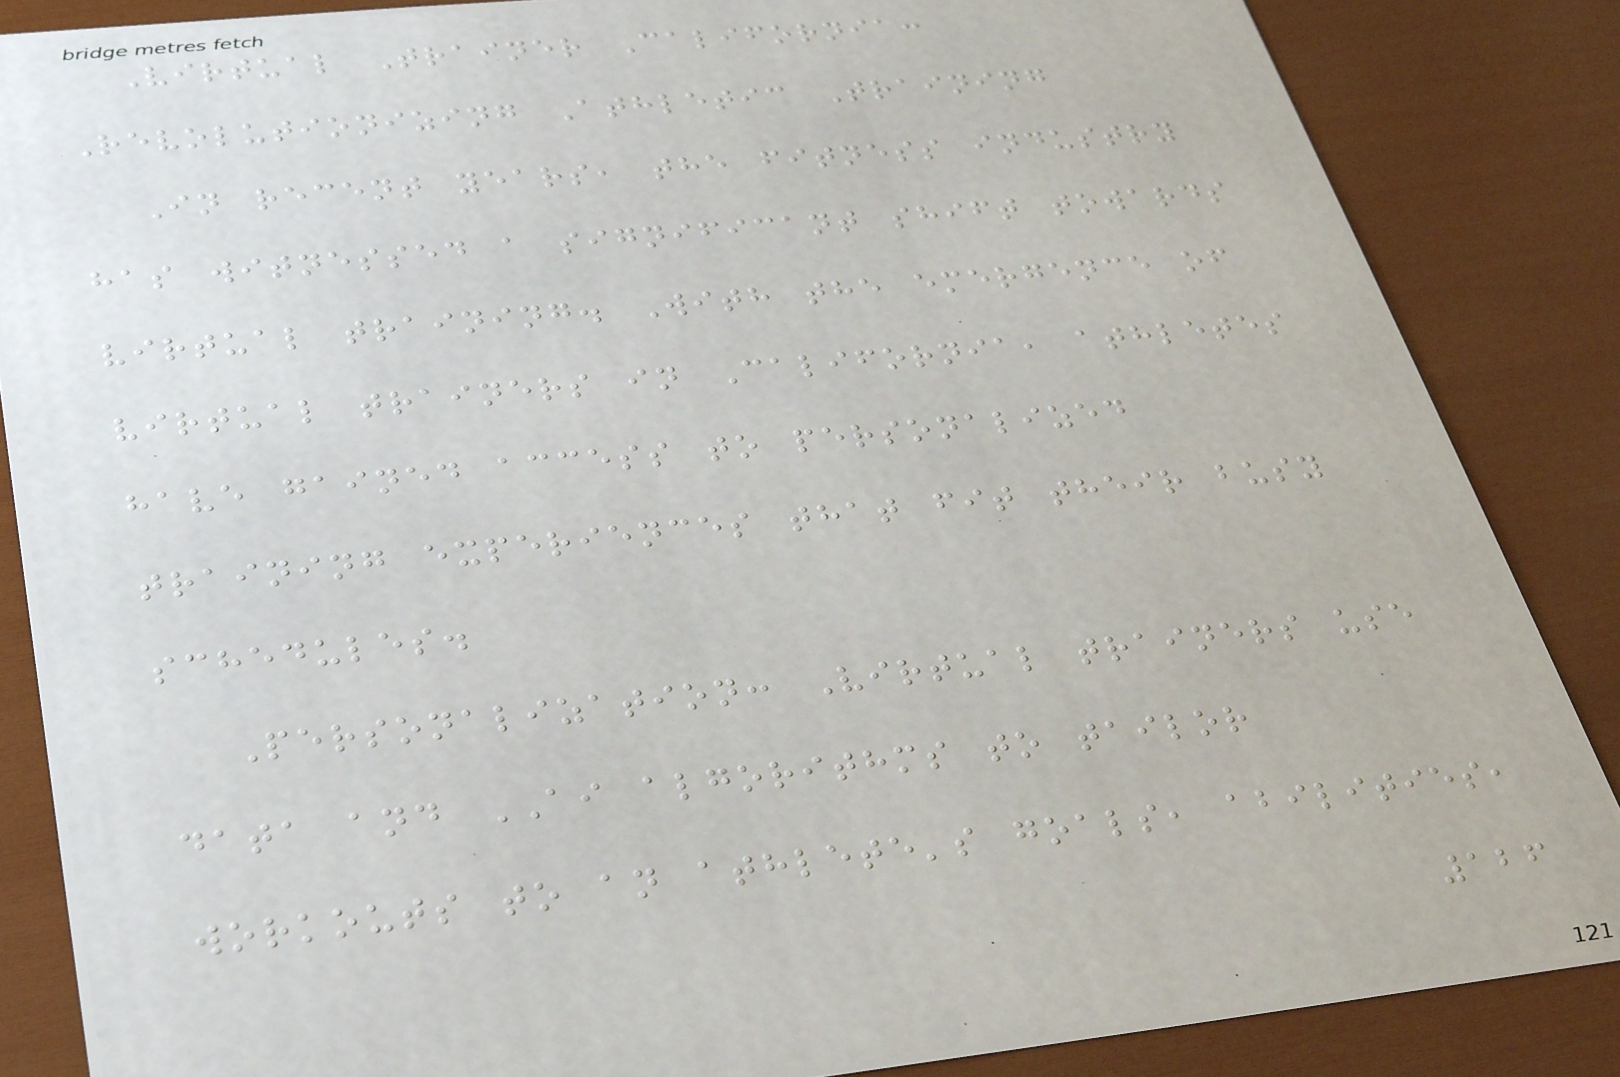Virtual Trainer California:
Revolutionizing Athletic Training
In recent years, the fitness industry
has witnessed a significant shift towards
virtual training. With the emergence of
virtual trainers in California, athletes
have gained access to personalized
training experiences that fit their busy
schedules.
Personalization: Virtual trainers use
data and AI algorithms to tailor
workouts to an athlete's goals, abilities,
126
